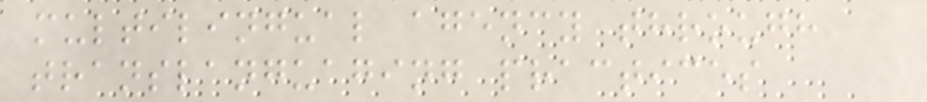multilingual agency through
translanguaging practices
